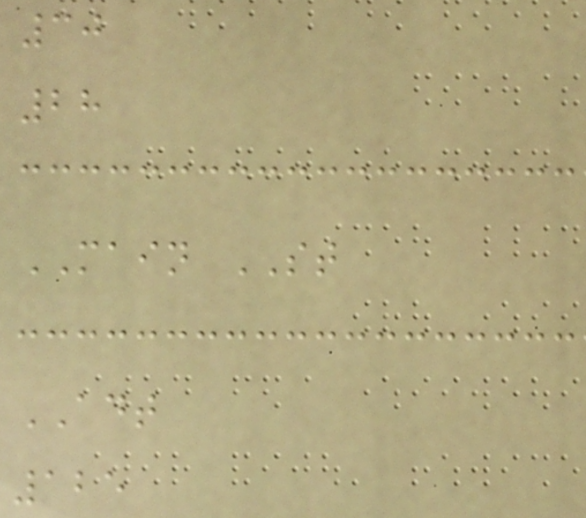30
28
MAIN ST
ADT
125
